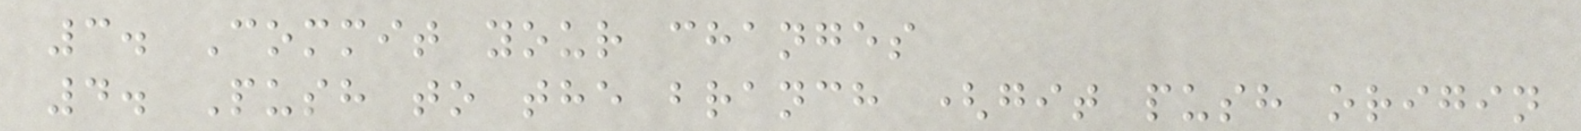3. Commit your changes
4. Push to the branch (git push origin
